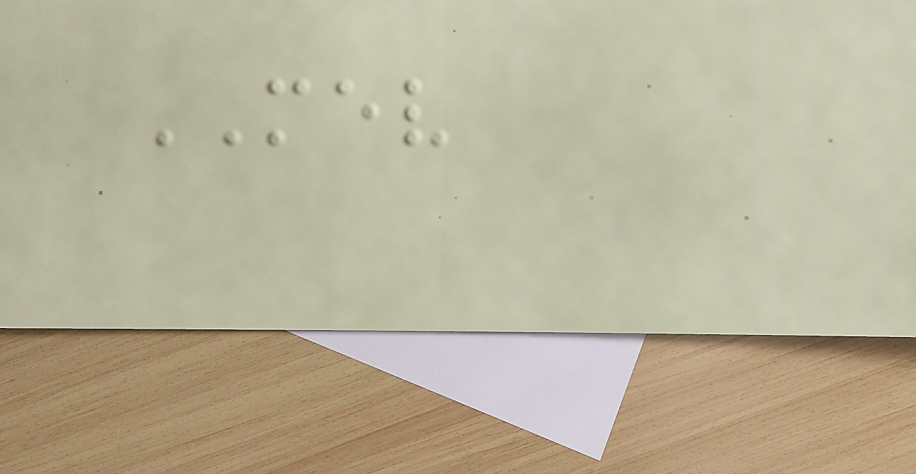MEV
